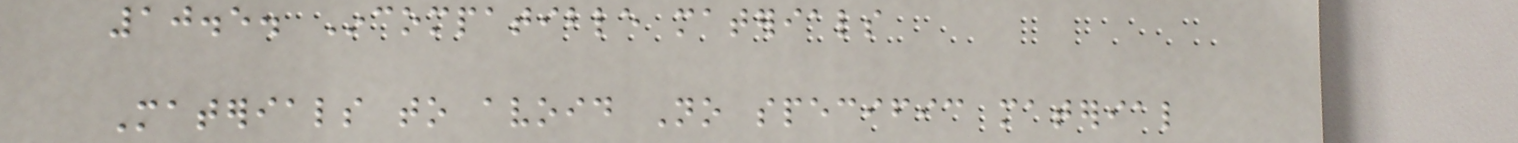10.5. Incompatible materials
Materials to avoid No specific material
